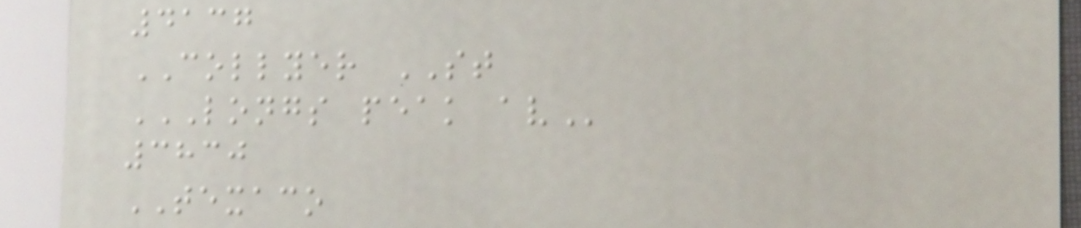4137
COLLYER ST
LONGS PEAK AV
3830
TEXACO
